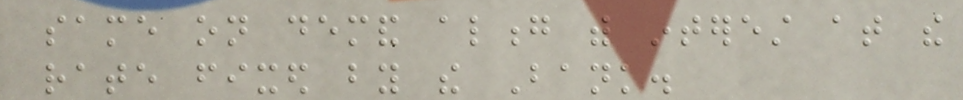same on demand along with interest at the
rate fixed by the Bank.
